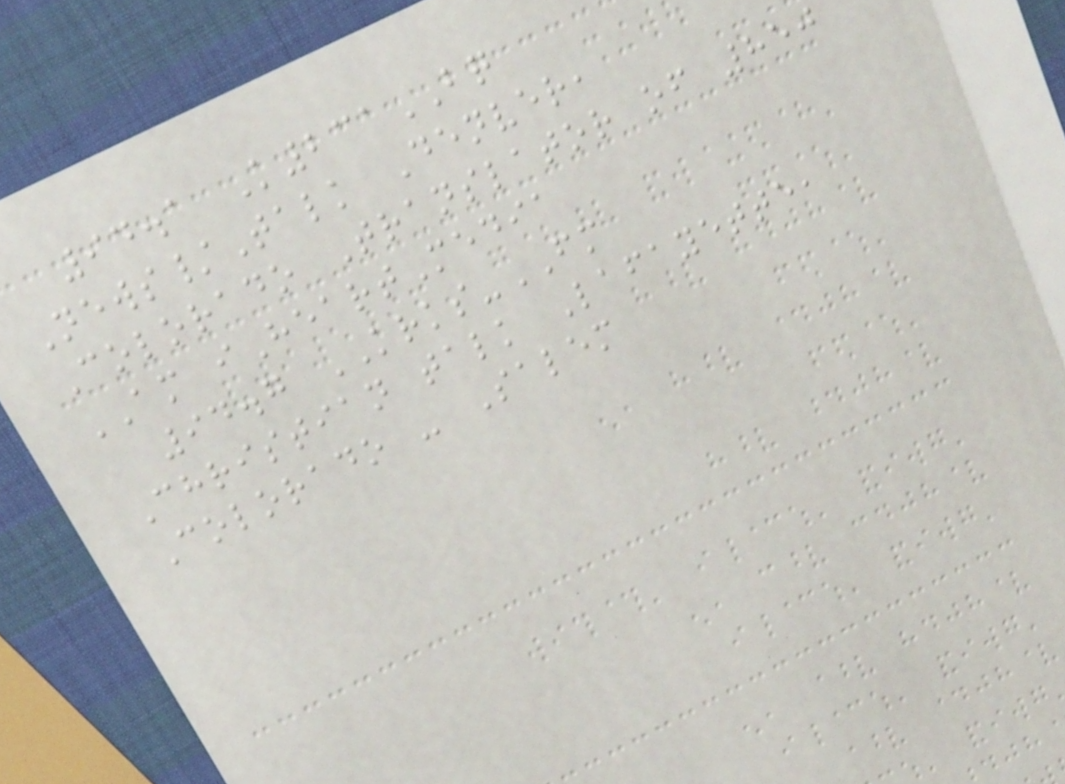94.1 K231BQ
News/Talk Denver,
Colorado Translator of 850
AM iHeartMedia
94.7 KRKS-FM
Christian talk Lafayette,
Colorado - Salem
